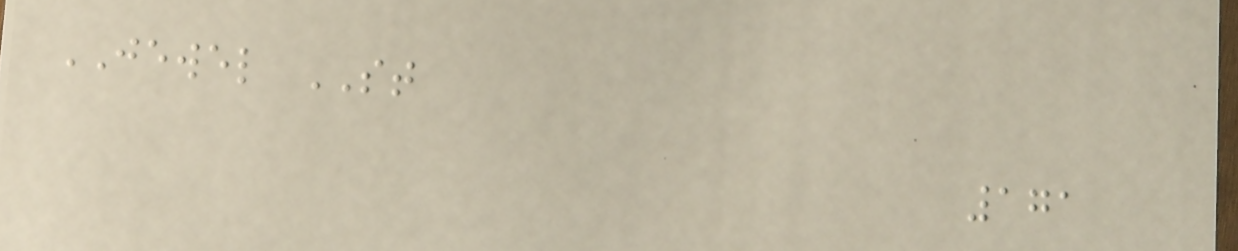JEWEL ST
171
